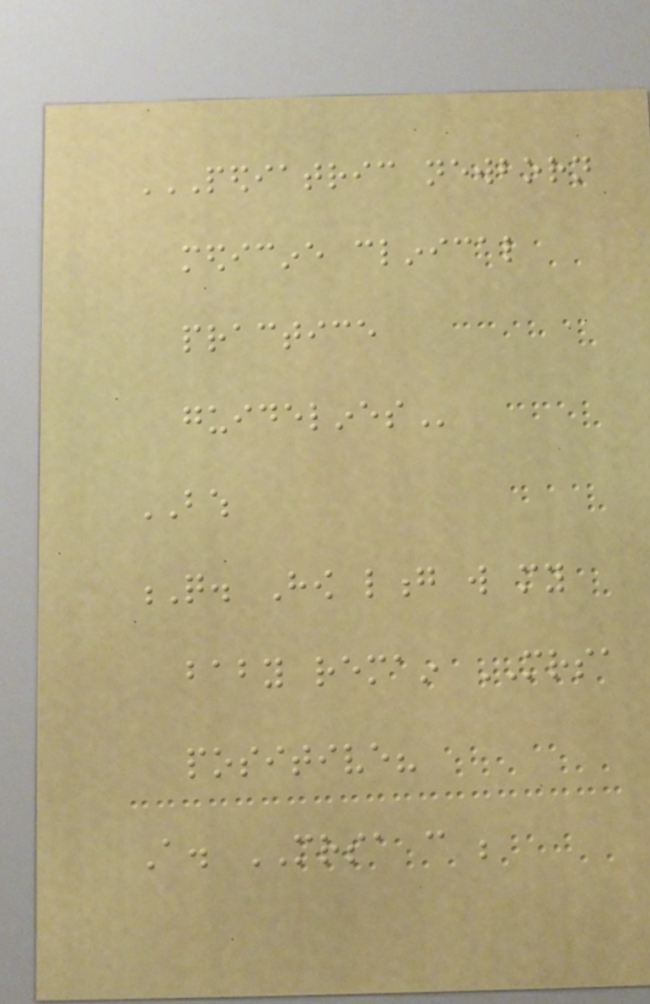PEDIATRIC NEWBORN
MEDICINE CLINICAL
PRACTICE
GUIDELINES
BWH
Q. How long will my
baby remain MRSA
positive?
A. MRSA can be
